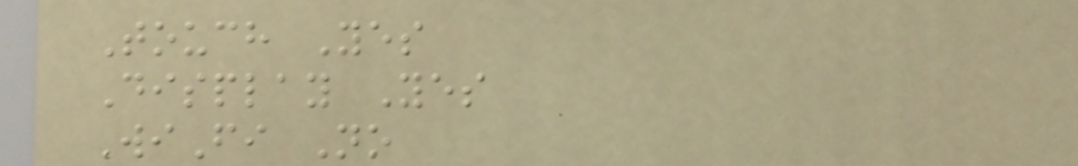Touch Yes
Display Yes
WiFi No
